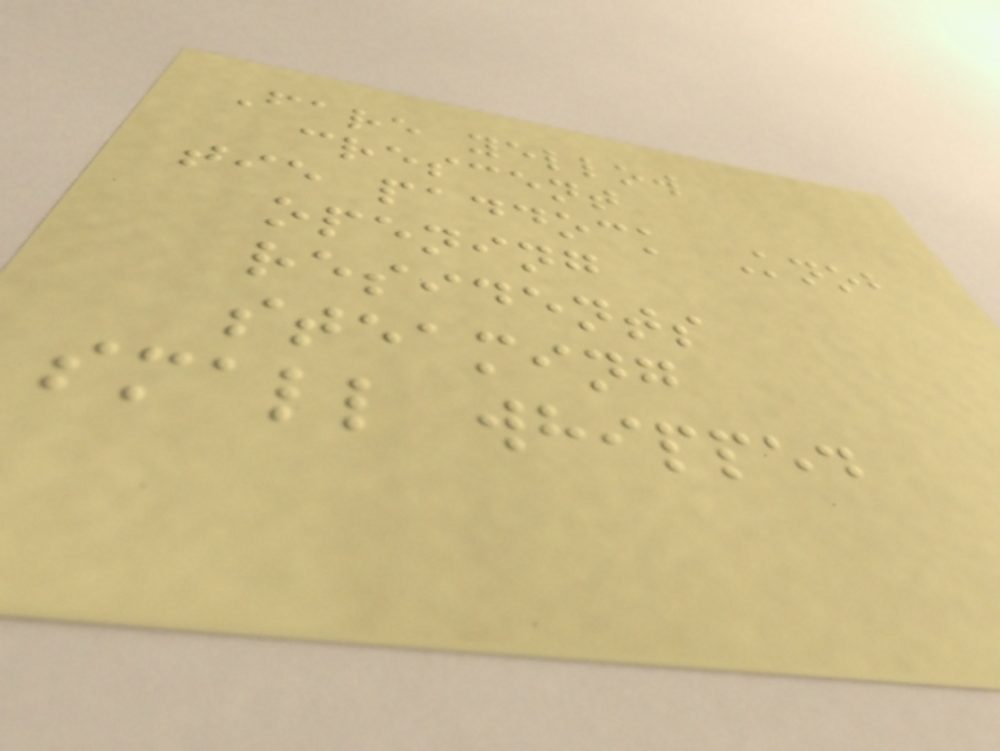Fare yellow
crescent
tie paddock Knob
opening
residents
steaming
small whipped
